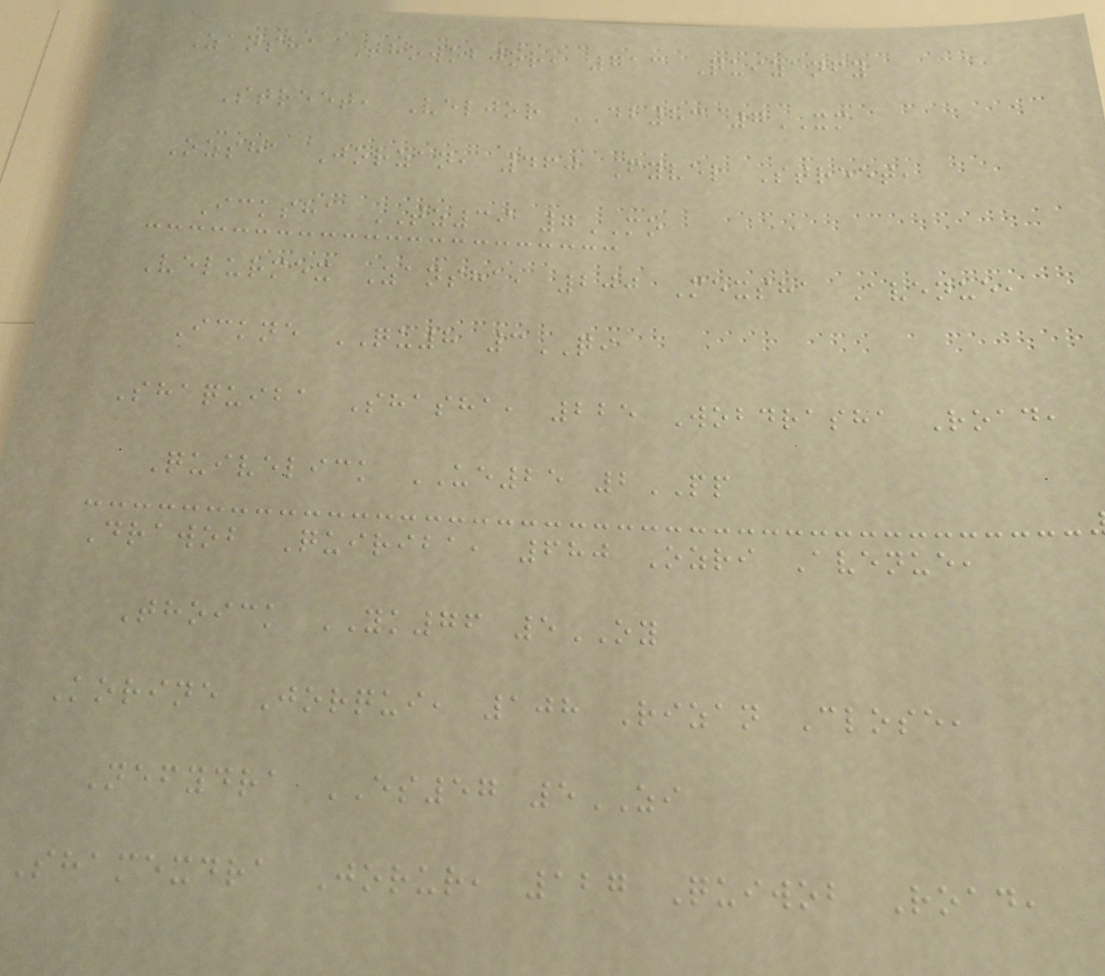Zansha Thowobjor, 713 Quizanfy
Street, Veljor DB83 7XM
Ozsha Jorzan, 460 Fyvel Street,
Icksha TZ39 7MO
Velurmex Zansha, 200 Mexsha Avenue,
Ickne QU8 3QI
Shaquiba Shasha, 225 Wobdrasha Road,
Quivelick UE25 2PP
Drawob Quiriba, 680 Ozri Avenue,
Thoick YK76 5OY
Korine Jorqui, 108 Rizan Close,
Nefydra ES57 5ZI
Shamexdra Jorur, 127 Quiwob Road,
